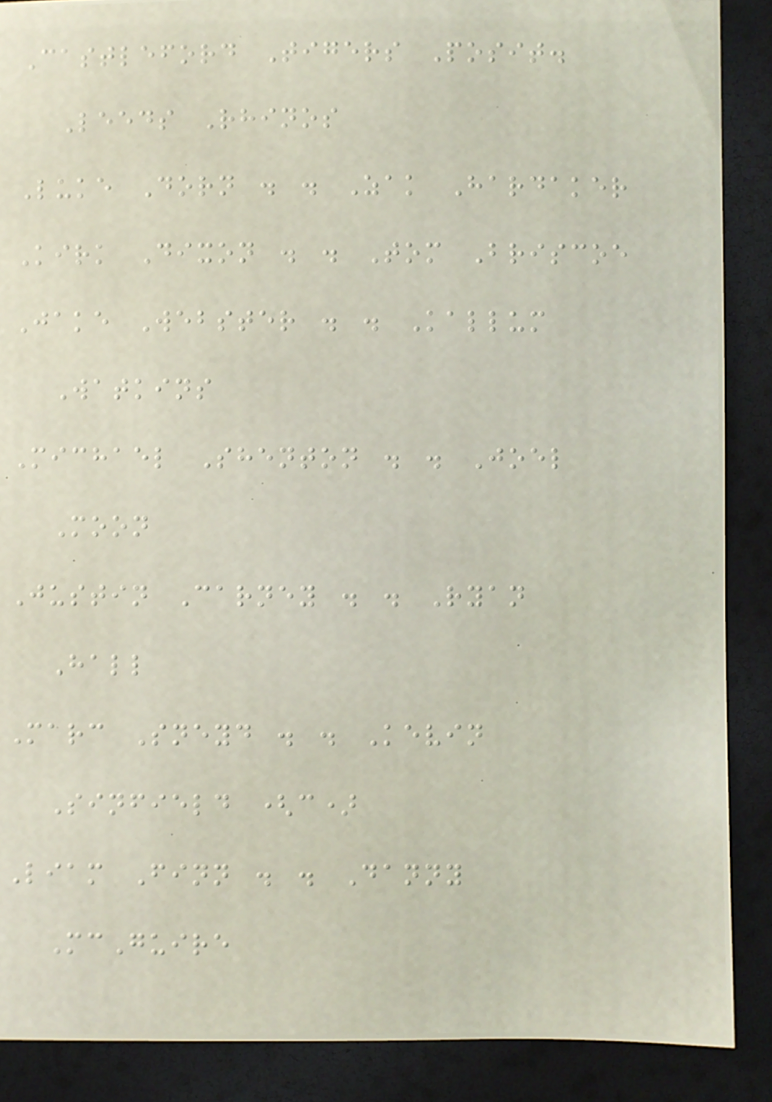Castleford Tigers Posit.
Leeds Rhinos
Luke Dorn . . Zak Hardaker
Kirk Dixon . . Tom Briscoe
Jake Webster . . Kallum
Watkins
Michael Shenton . . Joel
Moon
Justin Carney . . Ryan
Hall
Marc Sneyd . . Kevin
Sinfield (c)
Liam Finn . . Danny
McGuire
